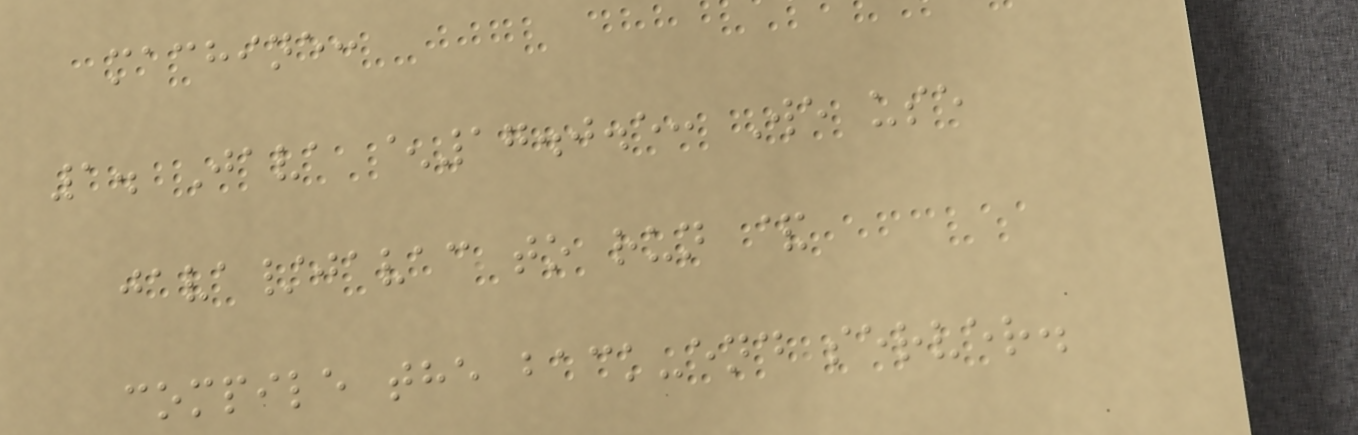machine:
1. Java ^17.0.5: We use
java/javac to run &
compile the back-end server.
